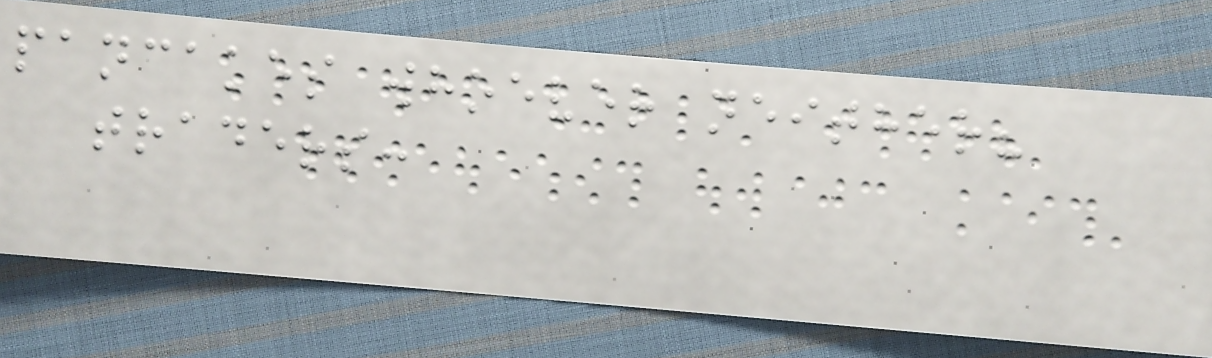pancakes whoever neither?
traders:
